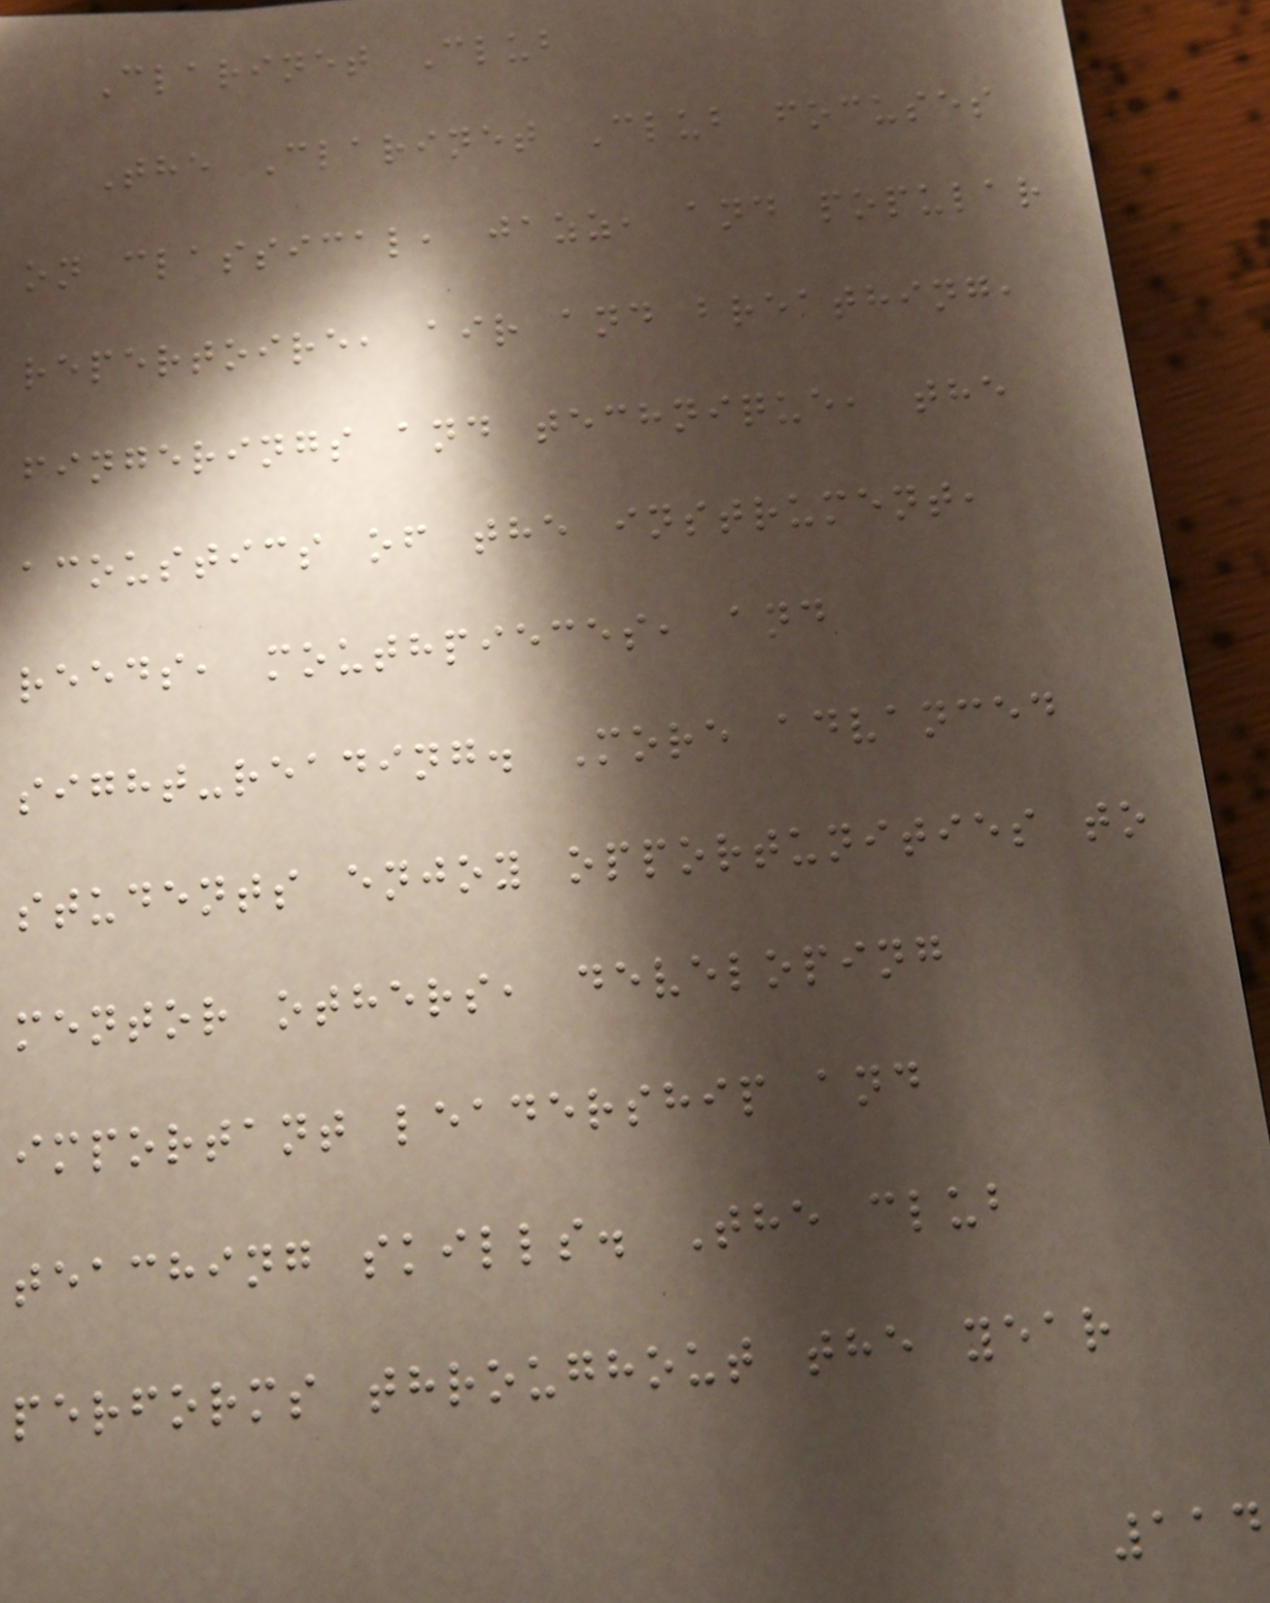Clarinet Club
The Clarinet Club focuses
on classical, jazz, and popular
repertoire, air and breathing,
fingerings and technique, the
acoustics of the instrument,
reeds, mouthpieces, and
sight-reading. More advanced
students enjoy opportunities to
mentor others, developing
important leadership and
teaching skills. The club
performs throughout the year
114
